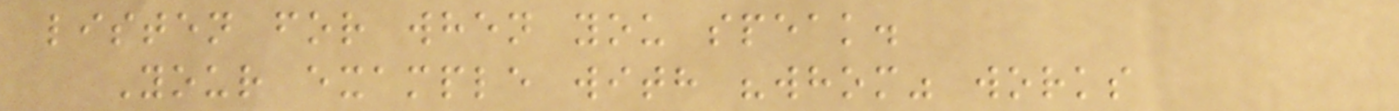listen for when you speak.
Your example with "whom" works
